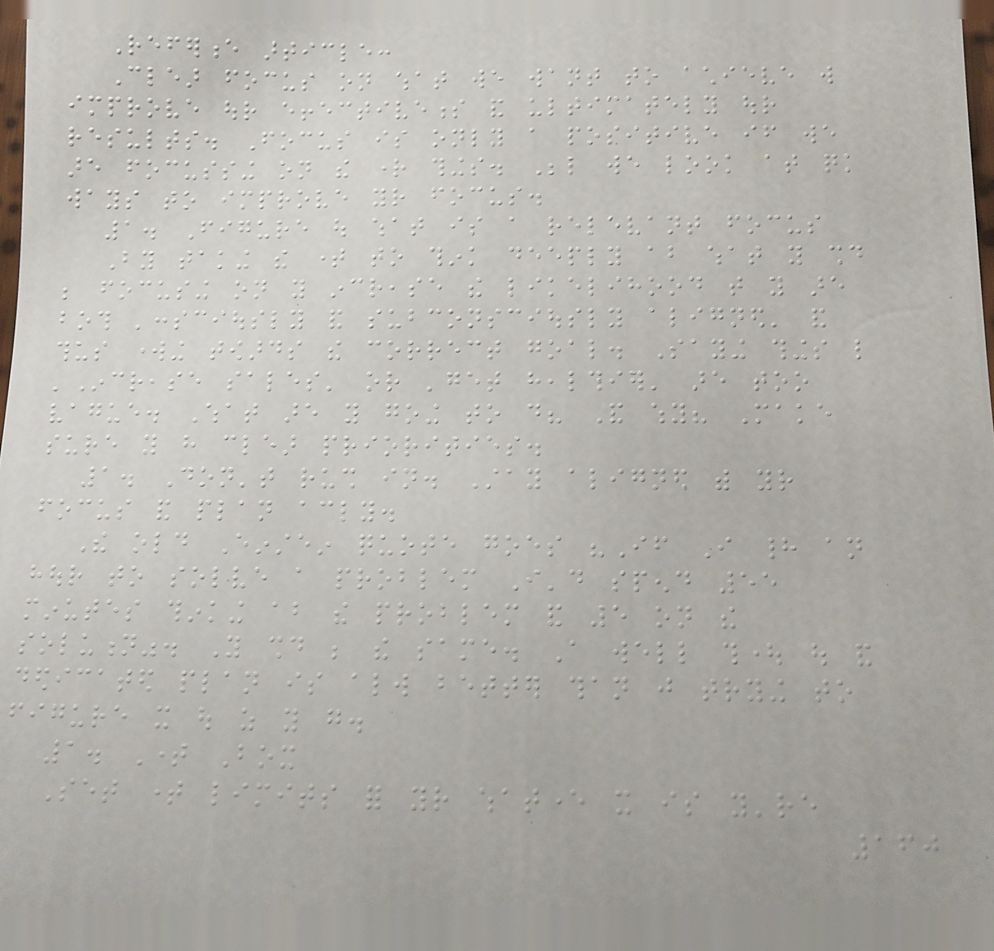Reference article:
Clear focus on what we want to achieve will
improve our effectiveness and ultimately our
results. Focus is only a positive if we
are focussing on the right things. Below we look at quick
ways to improve your focus.
1. Figure out what is a relevant focus
By taking the time to think deeply about what you should
be focusing on you increase the likelihood that you are
both 'consciously and subconsciously aligned' and
thus working towards the correct goal. Saying things like
'Increase sales' or 'get healthier' are too
vague. What are you going to do? And why? Make
sure you have clear priorities.
1. Don't rush in. Stay aligned with your
focus and plan accordingly.
The old Einstein quote goes "If I had an
hour to solve a problem I'd spend 55
minutes thinking about the problem and 5 on the
solution". You should be the same. A well thought out and
dedicated plan is always better than just trying to
figure it out as you go.
1. Time Box
Set time limits for your whatever it is you're
160
